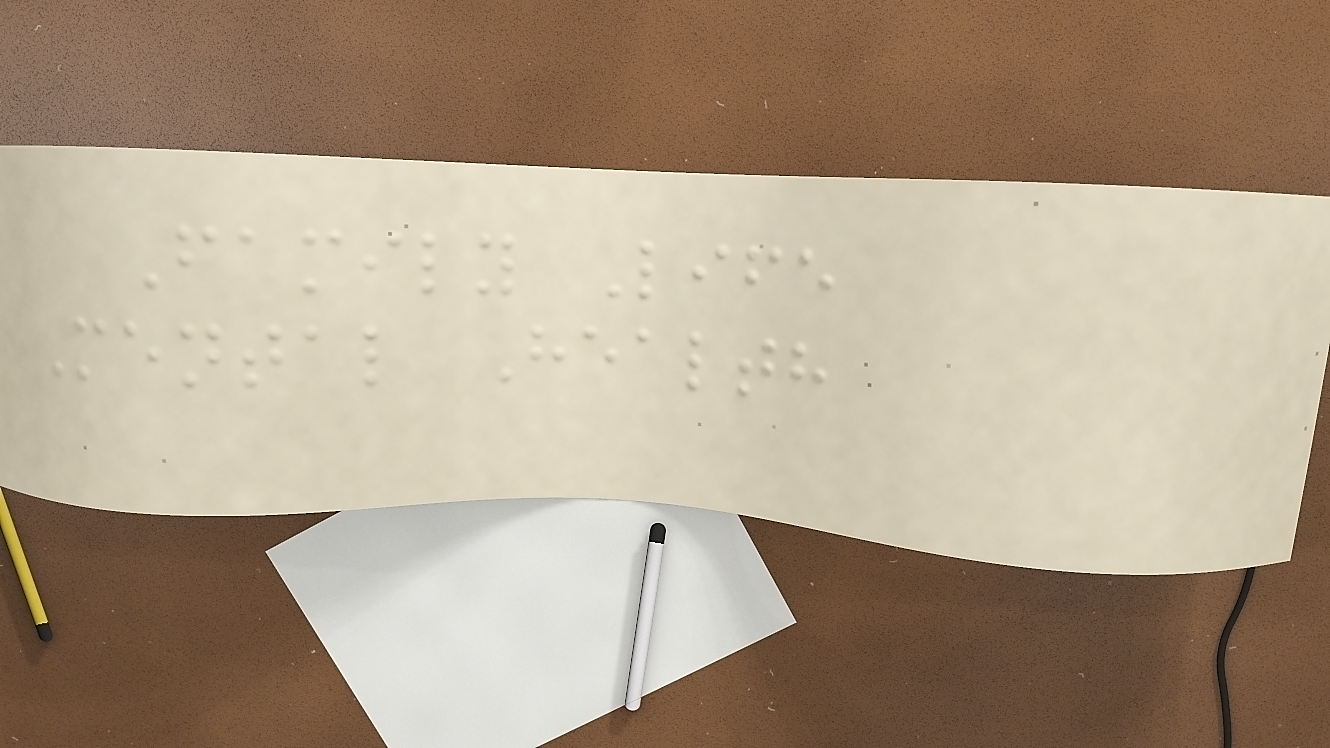Family Life
Mental Health
